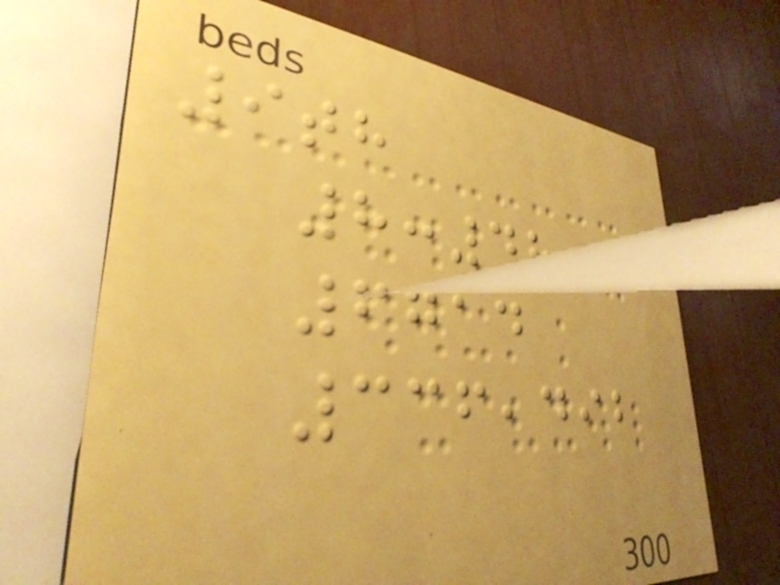9th
8:48
6714
336,492
